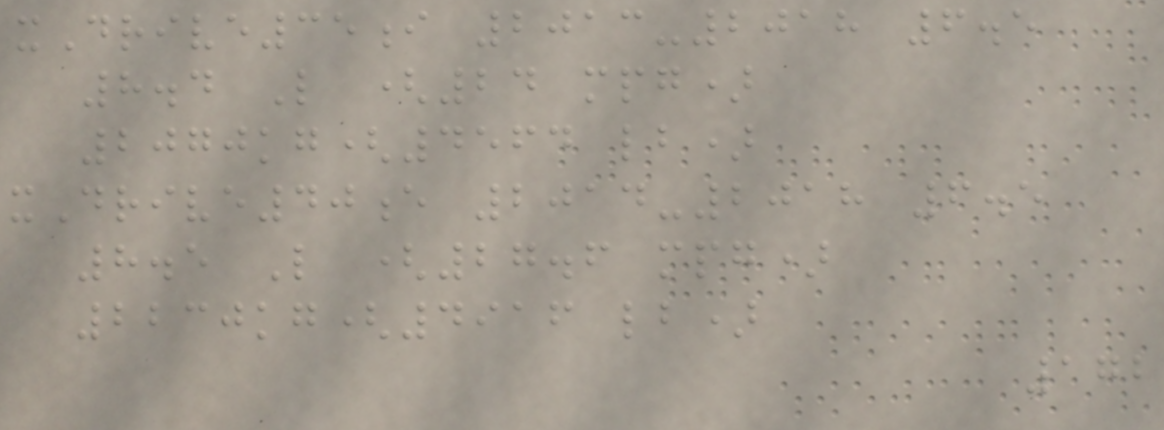xDrive35i 2013-2018 6.5
8.4 L (24 mpg)
2070kg(4564 lb)
xDrive40e 2014-2018 6.5
8.5 L (27.6 mpg)
2230kg(4916 lb)
172
